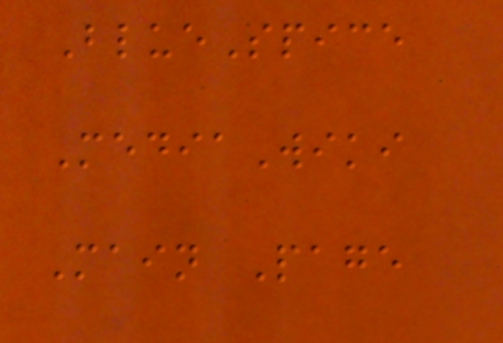BlueSpice
MediaWiki
Main Page
